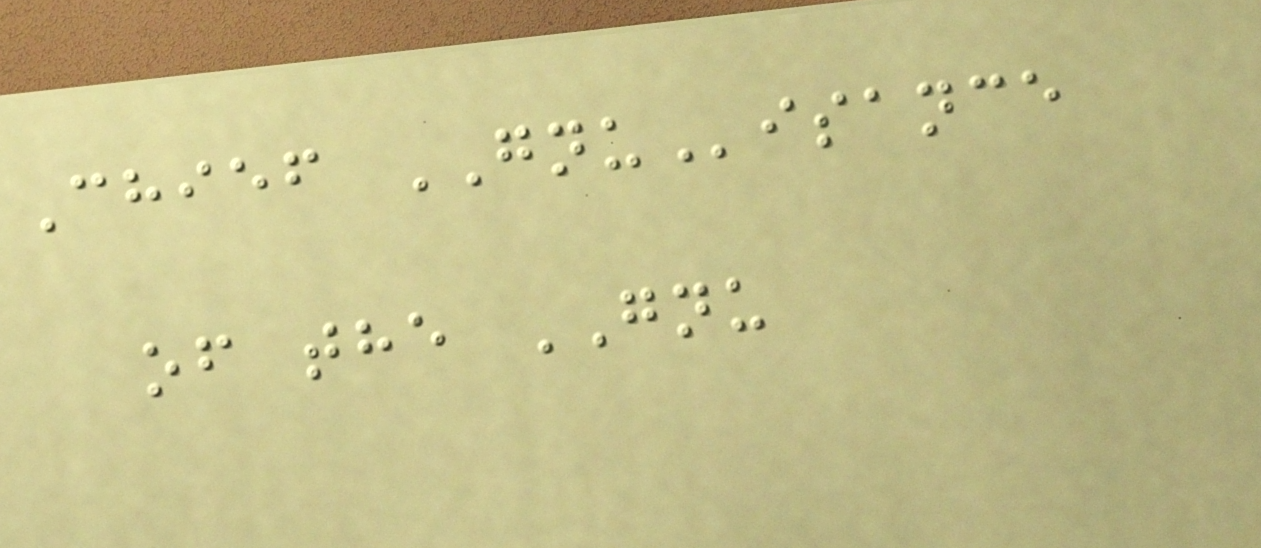Chief GNUisance
of the GNU
